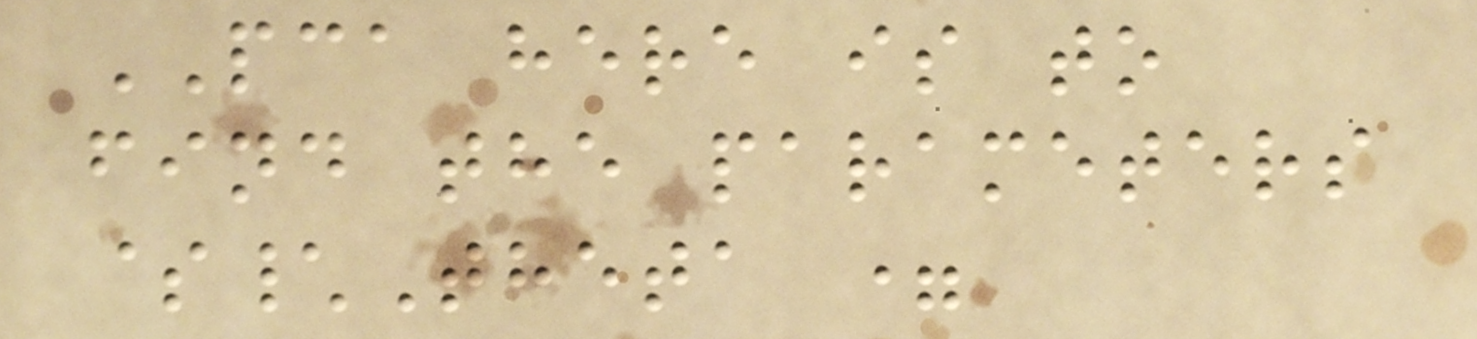PCA here is to
find the parameters
$\Theta =
